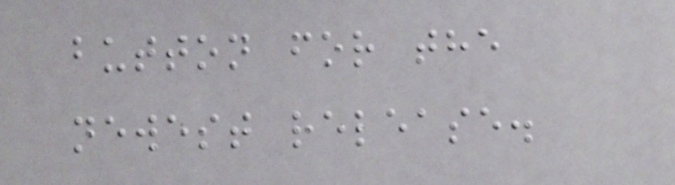button for the
newest release.
